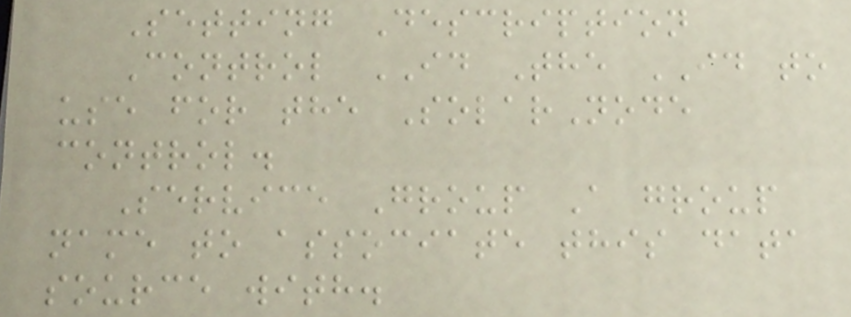Setting Description
Control ID The ID to
use for the SolarNode
control.
Service Group A group
name to associate this data
source with.
